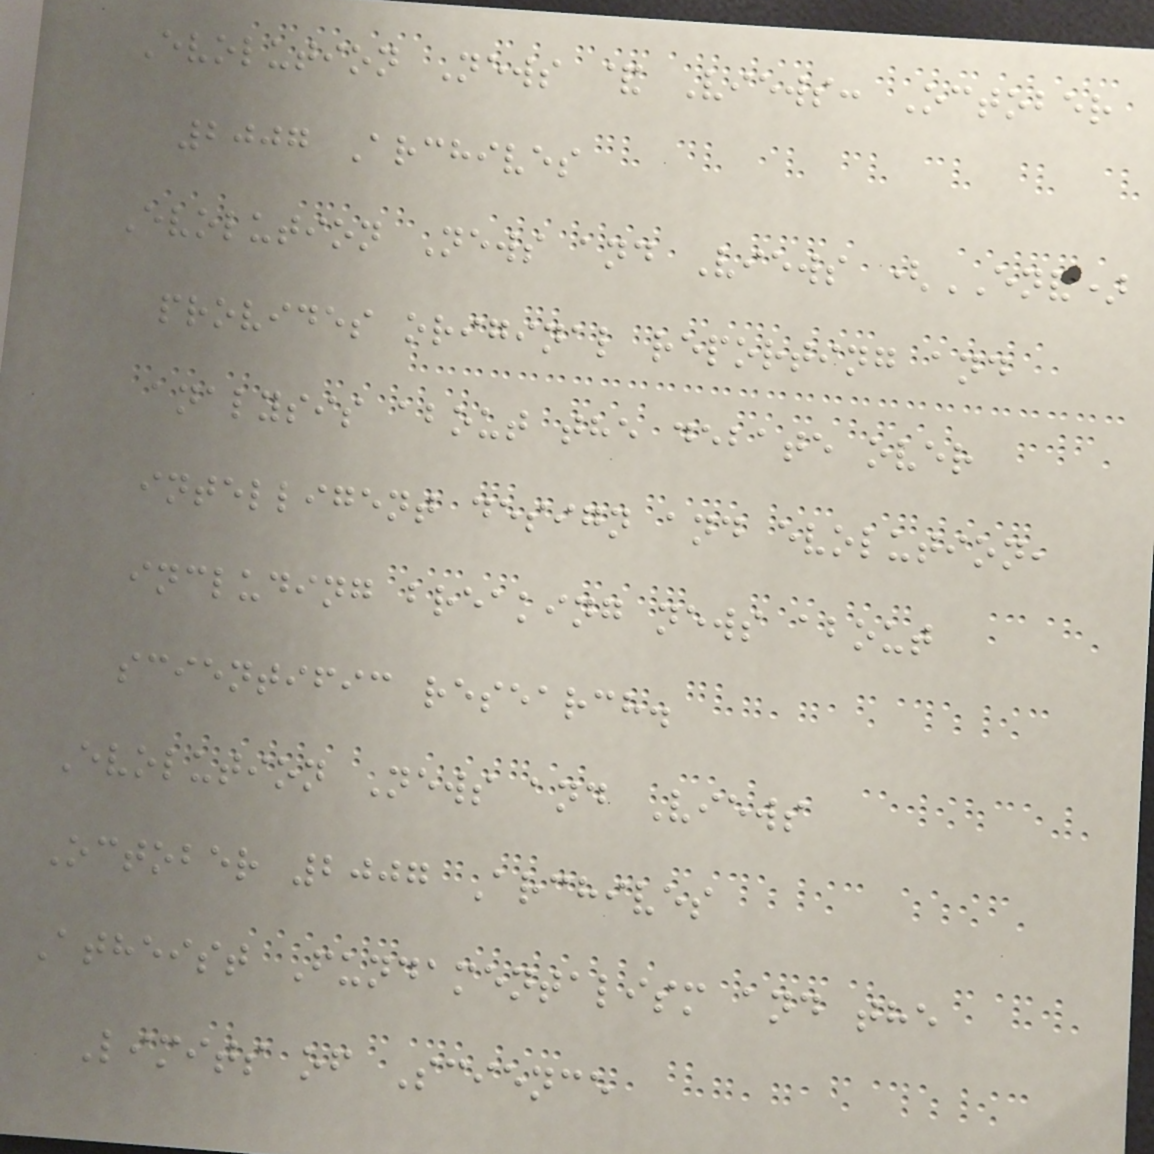Evolution News & Views: October
2007 Archives
Evolution News and Views (ENV)
provides original reporting and
analysis about the debate over
intelligent design and evolution,
including breaking news about
scientific research.
Evolution News and Views
October 2007 Archives
Atheist Fundamentalism and the
Limits of Science
